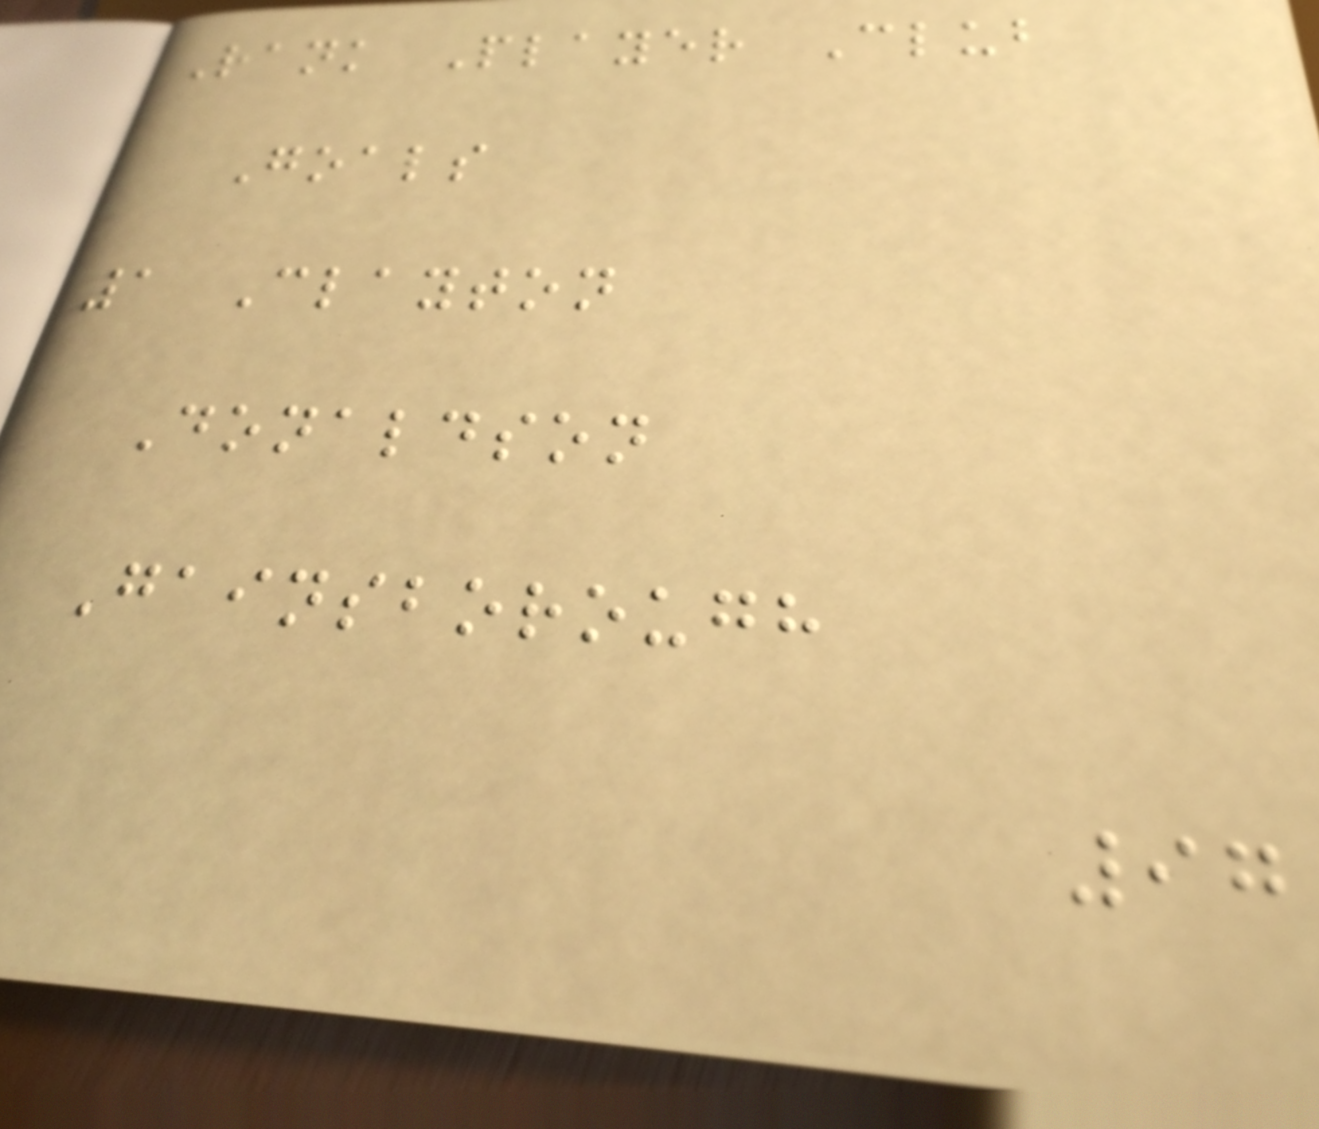Rank Player Club
Goals
1 Clayton
Donaldson
Gainsborough
97
